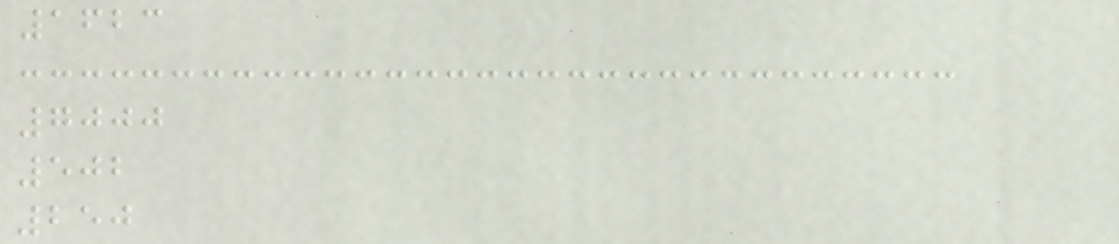1623
7000
502
250
